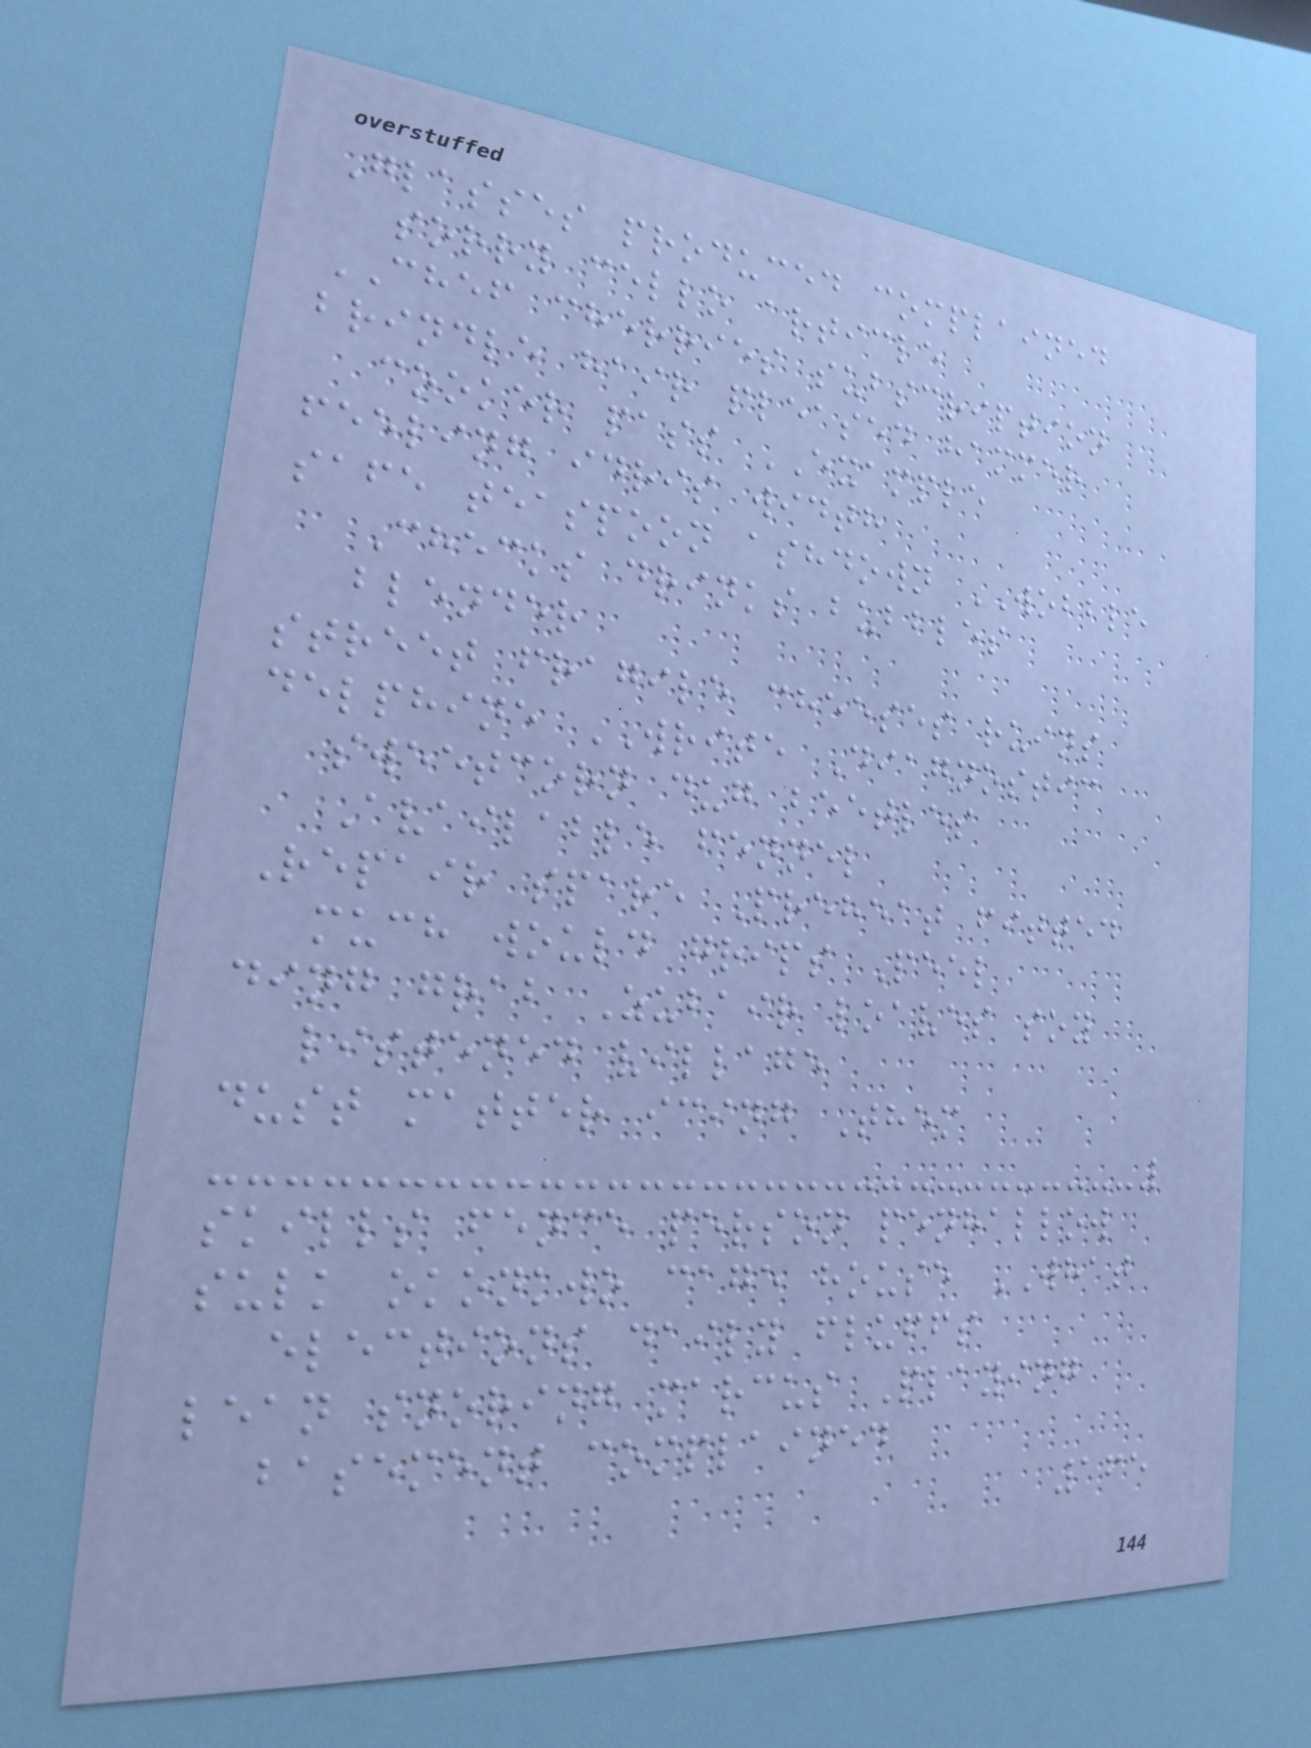Glasses produced complained
sorry cello article
CHEF cherries subscription
brindle hair pleased hammer
cooker pass EXAMPLE
feeling idris width
safe teaspoon ashdown WOBBLE
Checks drinks bubbles
blender
street fragile cheeses ruins
delphine WRITE Diagnostic
sweetcorn dug beetles
Available fennel
Repair spare Preheat fitted
much would grips Peel
ding grab Zubair loaves soy
listened village
dust matter icing Them
skills fence person penhallow
sulk okonkwo cage house WHAT
elections daily fluffs
lean snoring marcus Playing
basement complained
165
